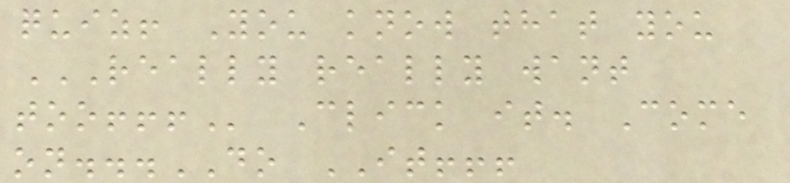quiz! You know that you
REALLY REALLY WANT
TOO!!! Click it. Come
on...DO IT!!!
